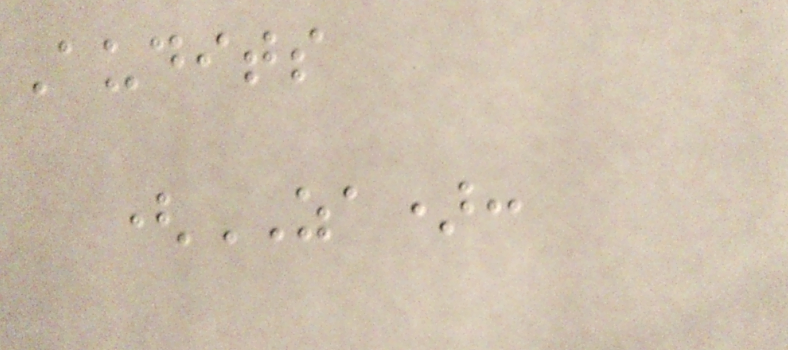Audits
(ZA):
